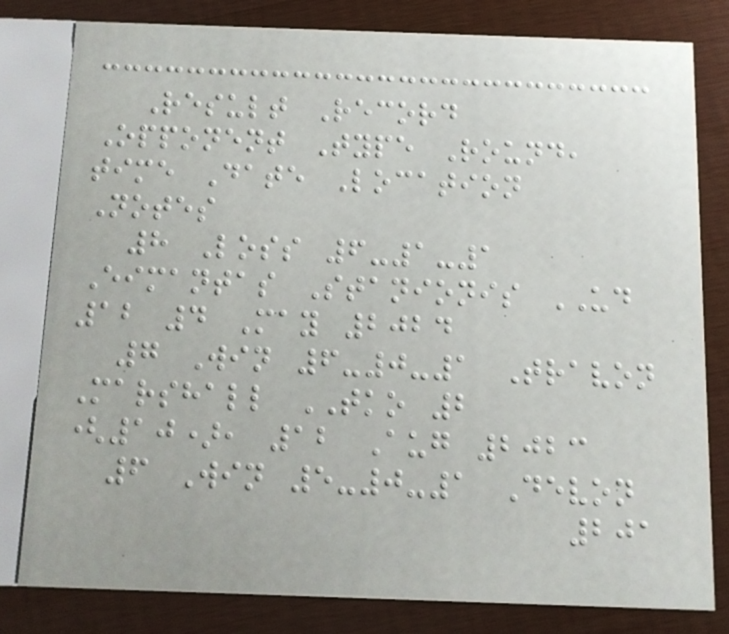Result Record
Opponent Type Round,
time Date Location
Notes
8 Loss 6-1-1
Eimantas Stanionis UD
12 4 May 2024
7 Win 6-0-1 Travon
Marshall TKO 2
(10), 12 Aug 2023
6 Win 5-0-1 Devon
201
